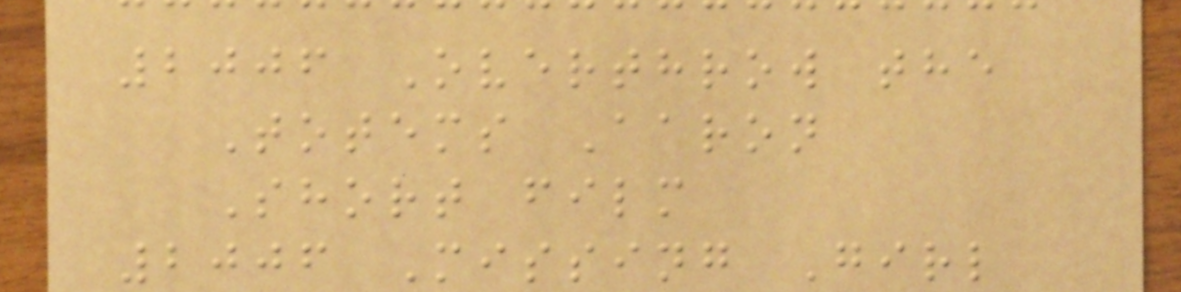2006 Overthrow the
Totems Aaron
Short film
2006 Missing Girl
